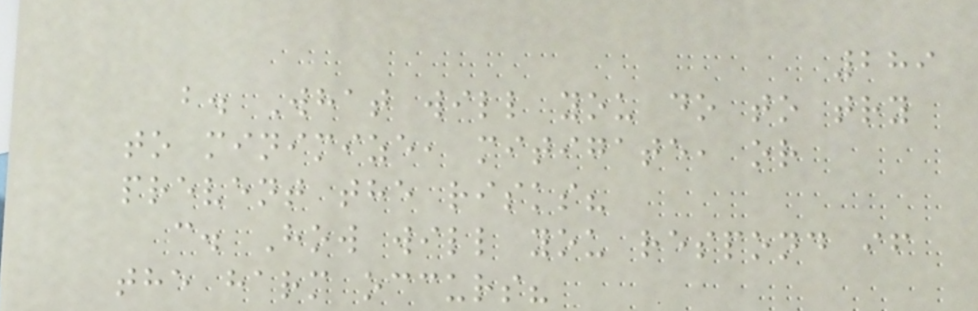289
b. What will you do to try
to minimize, mitigate, or
prevent the risks?
c. How will you respond if
the harm occurs?
